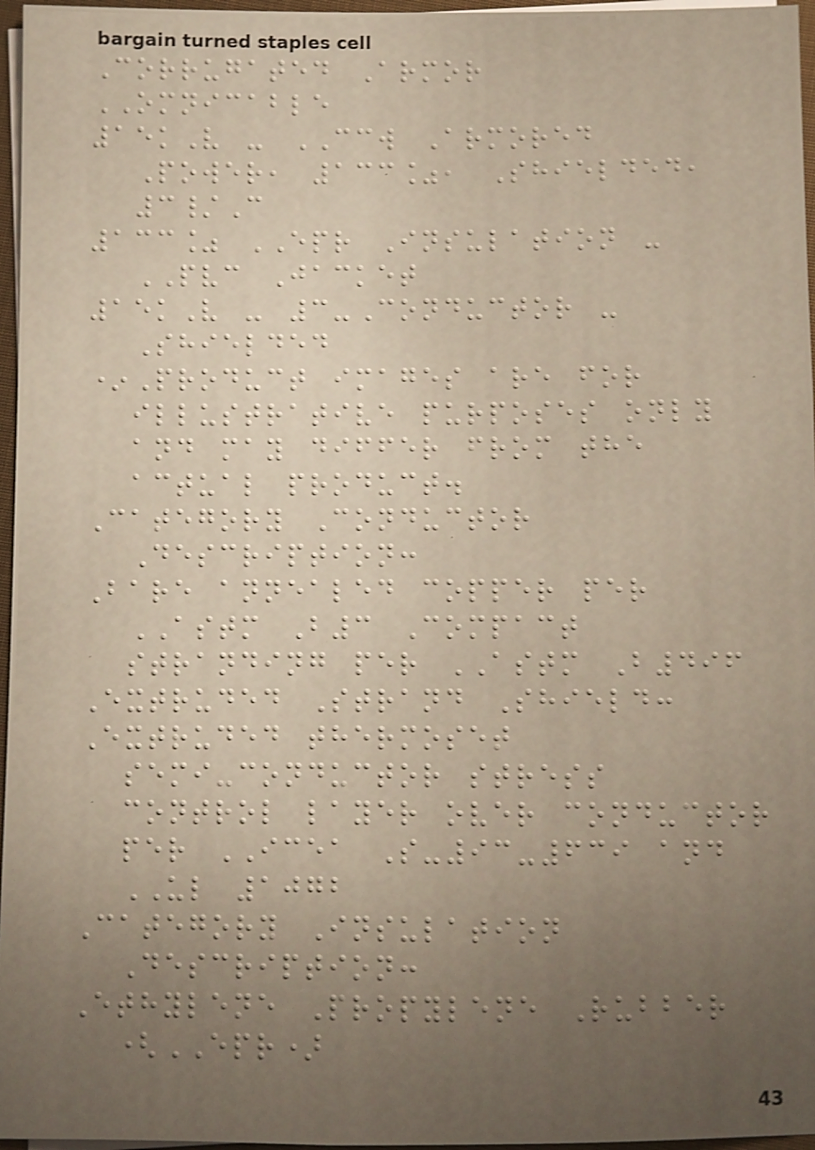Corrugated Armor
OMNICABLE
15kV - CCW Armored
Power, 133%, Shielded,
3/C
133% EPR Insulation -
PVC Jacket
15kV - 3-Conductor -
Shielded
*Product images are for
illustrative purposes only
and may differ from the
actual product.
Category Conductor
Description:
Bare annealed copper per
ASTM B3 Compact
stranding per ASTM B496
Extruded Strand Shield:
Extruded thermoset
semi-conductor stress
control layer over conductor
per ICEA S-93-639 and
UL 1072
Category Insulation
Description:
Ethylene Propylene Rubber
(EPR)
